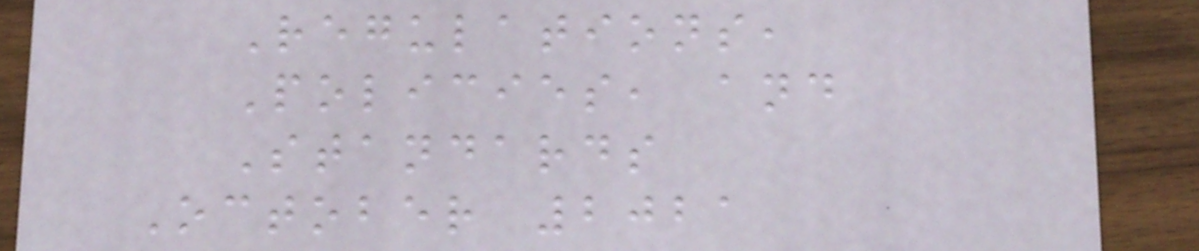Regulations,
Policies, and
Standards
October 2021
